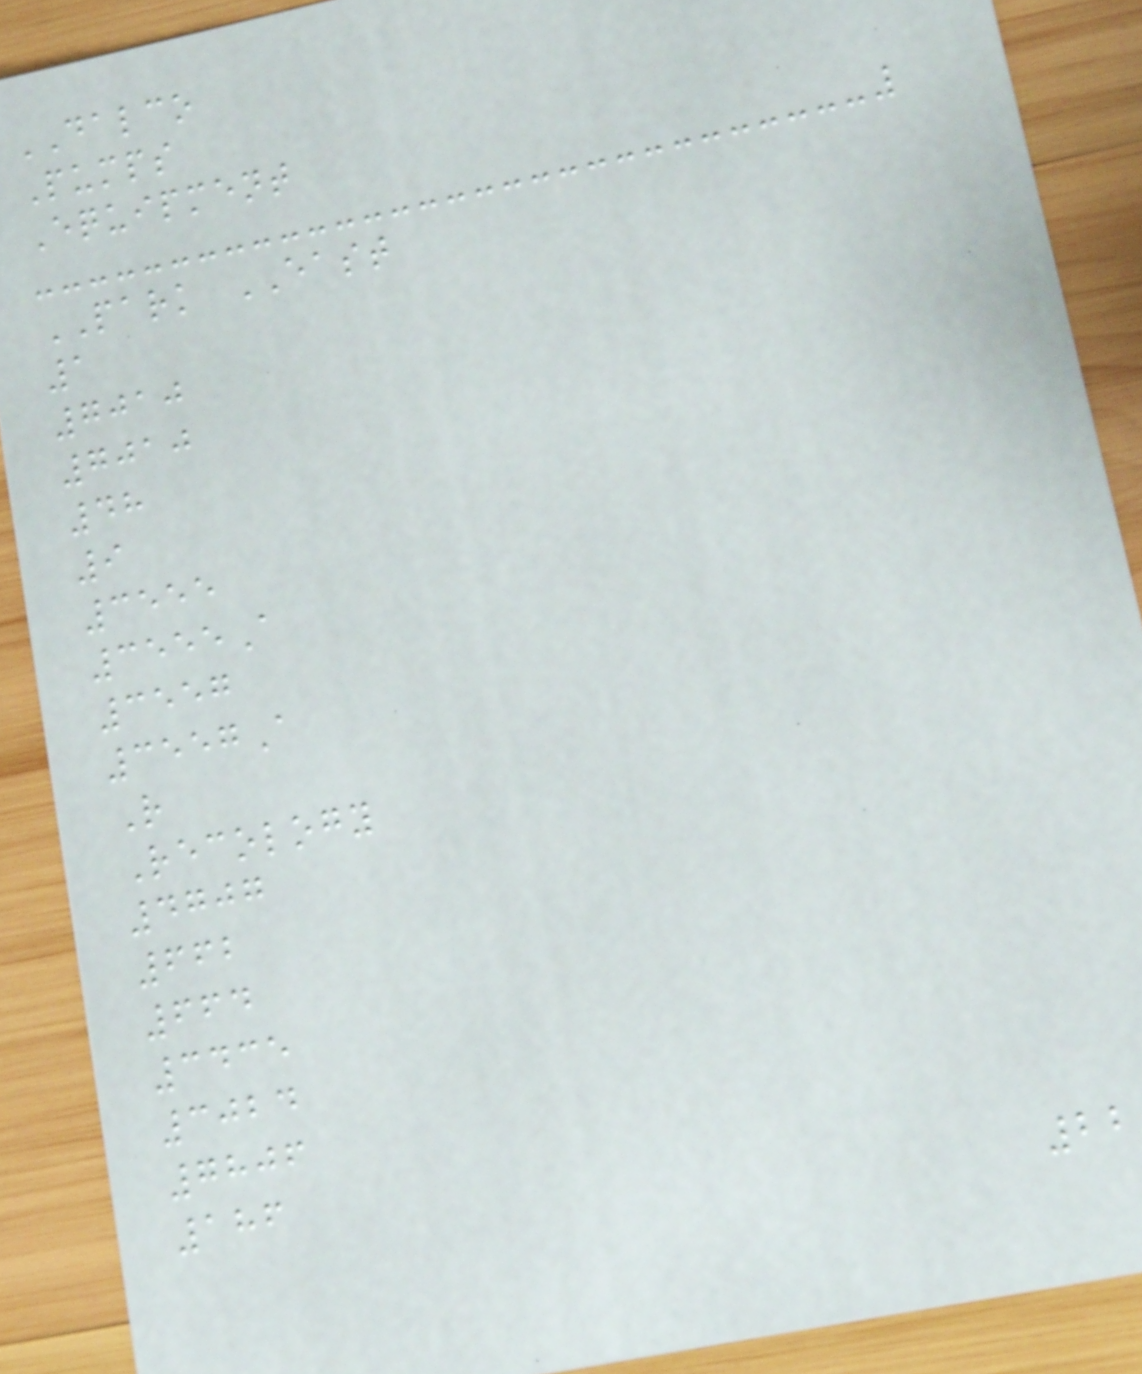DALCO
Pumps
Equipment
PARK EAST
1
7010
7010
48
9
3555
3555A
3557
3557A
R
Recology
4707
662
664
3435
3024
7806
186
22
